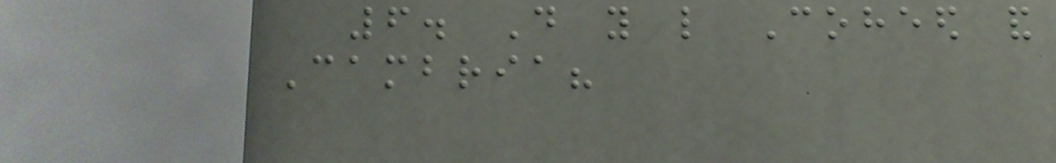6. Do you like Coheed and
Cambria?
